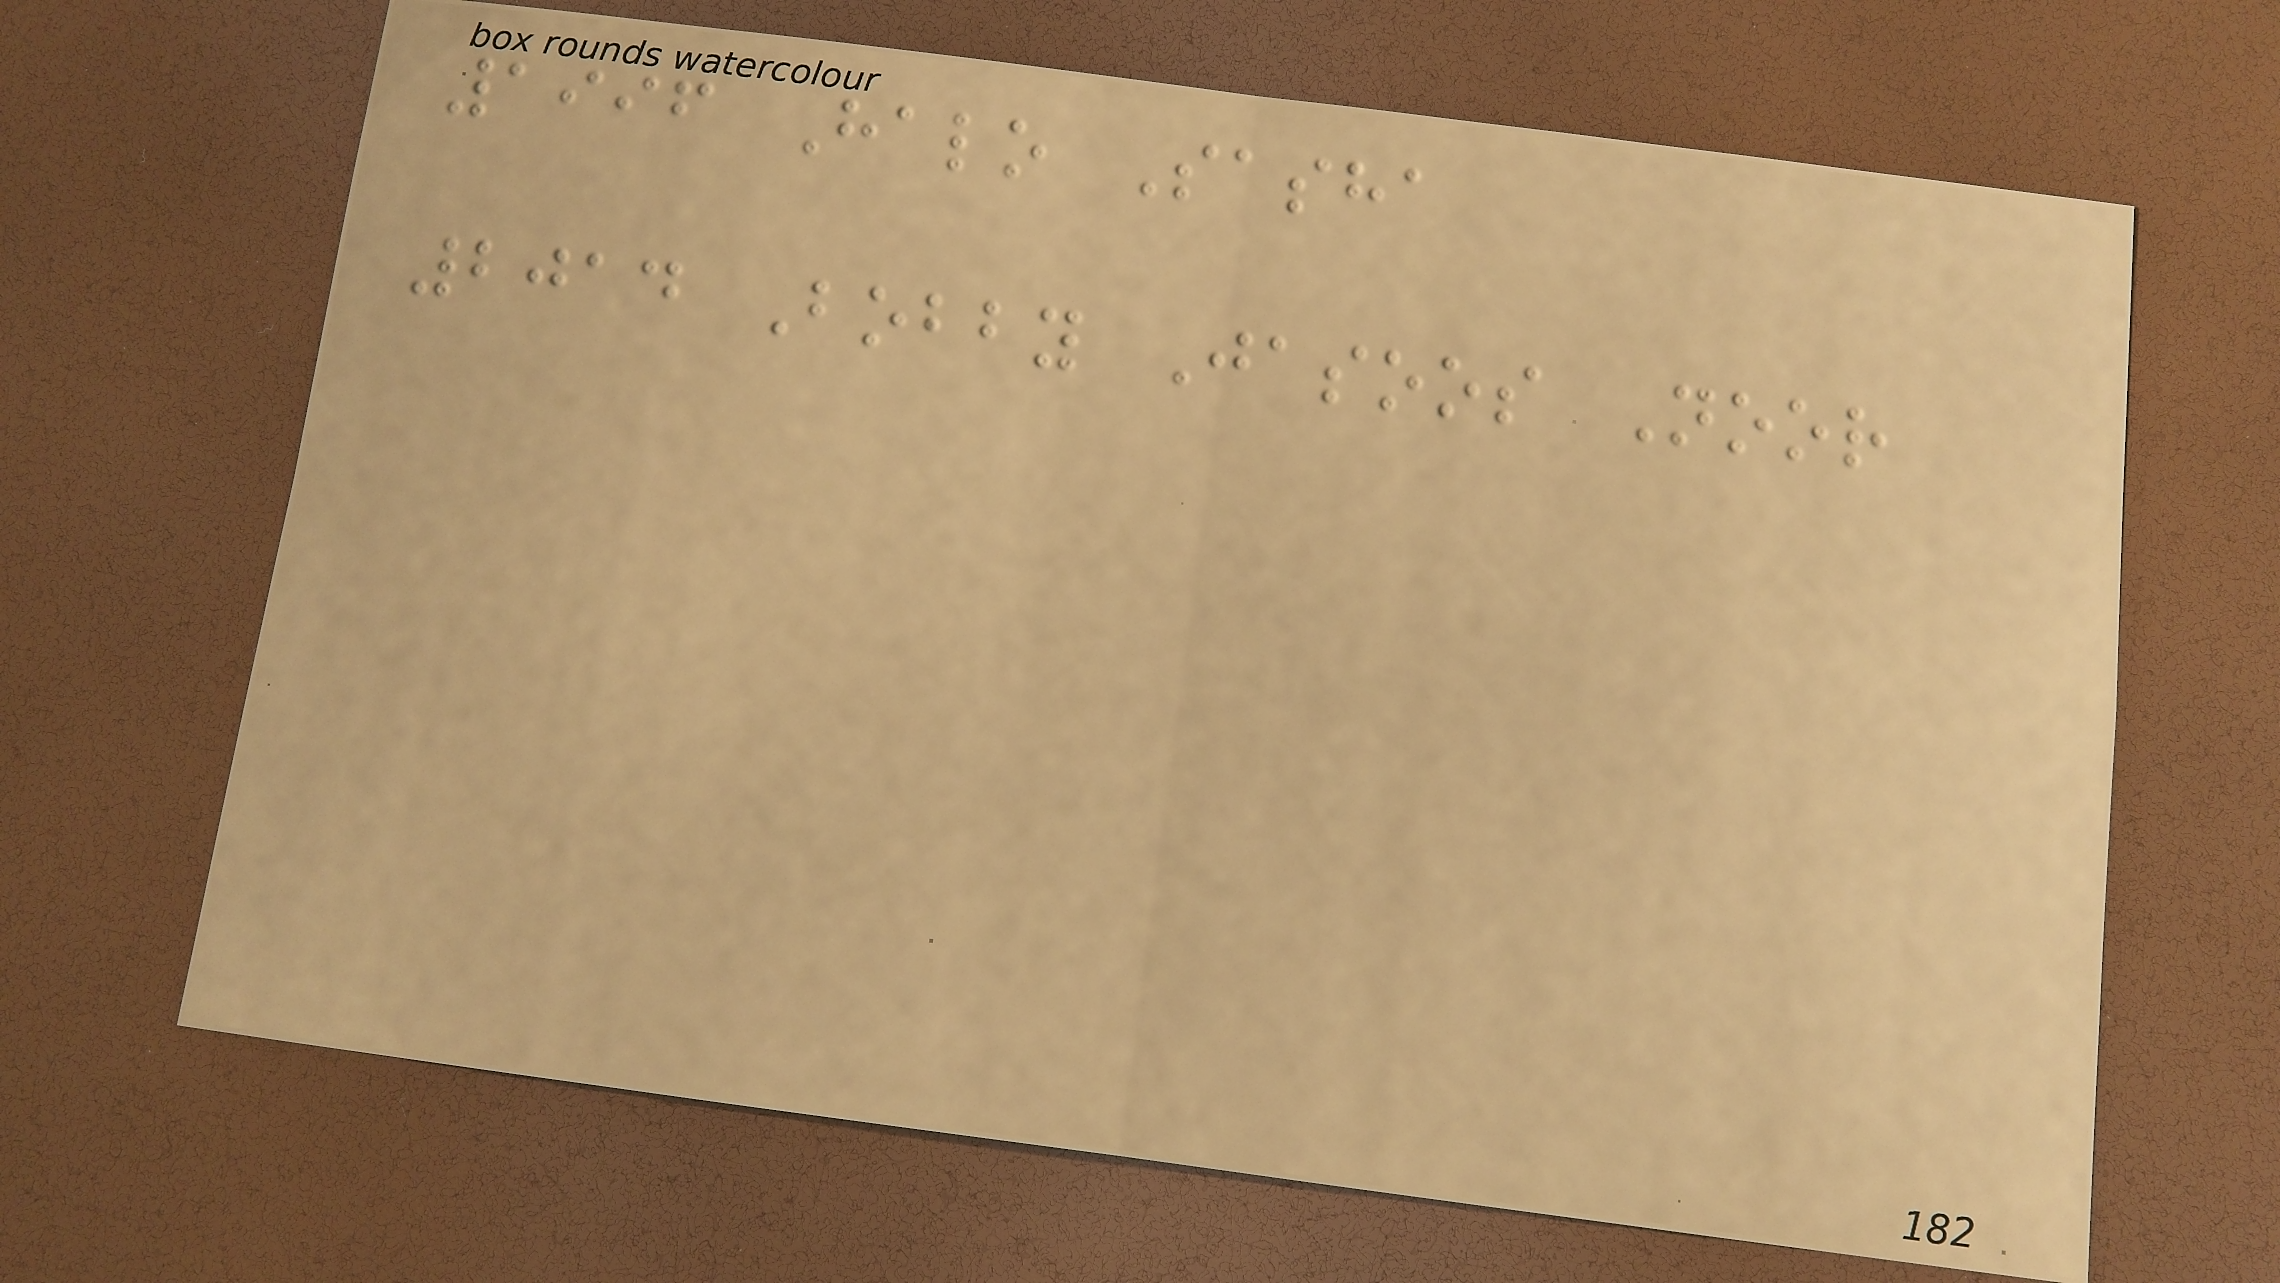1996 Halo Sasha
2014 Bobby Jasoos Noor
